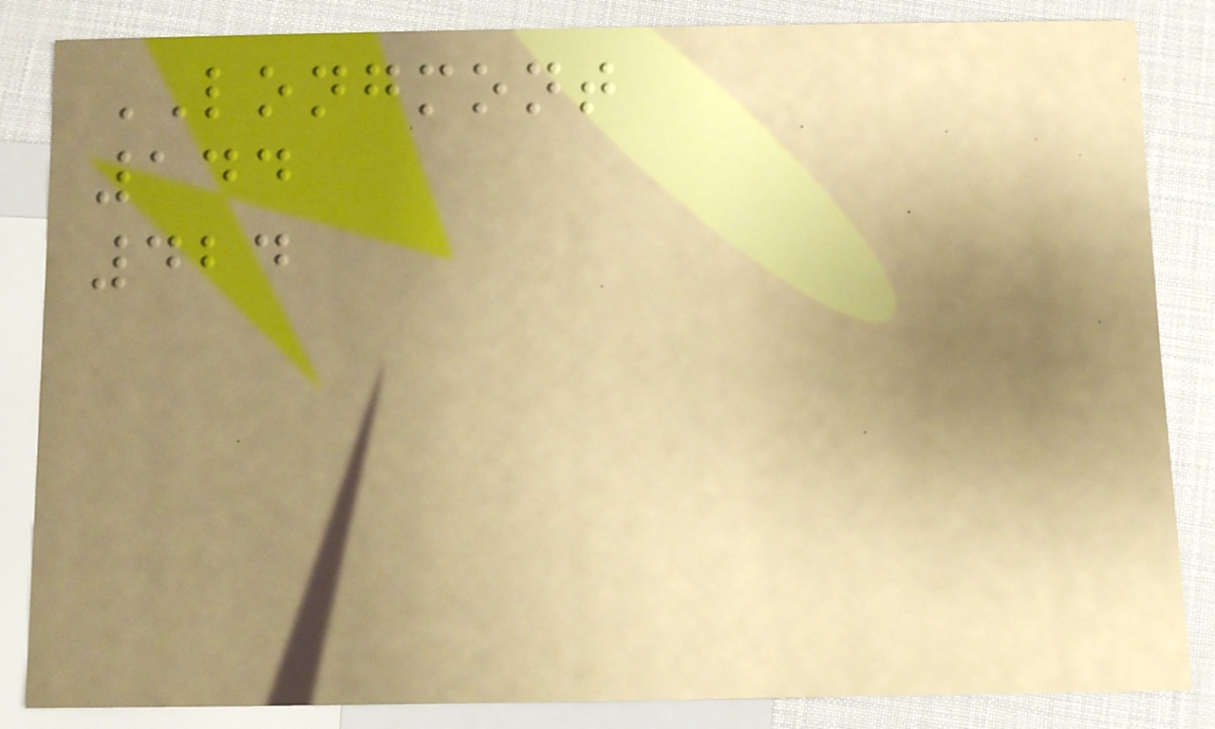LONGMONT
144
424
